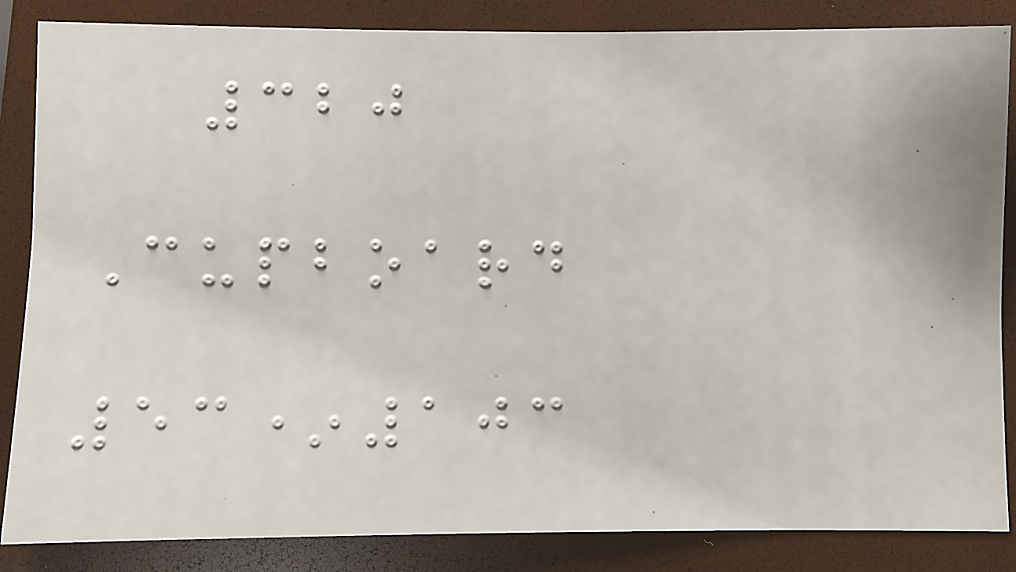320
Cupboard
53*103
